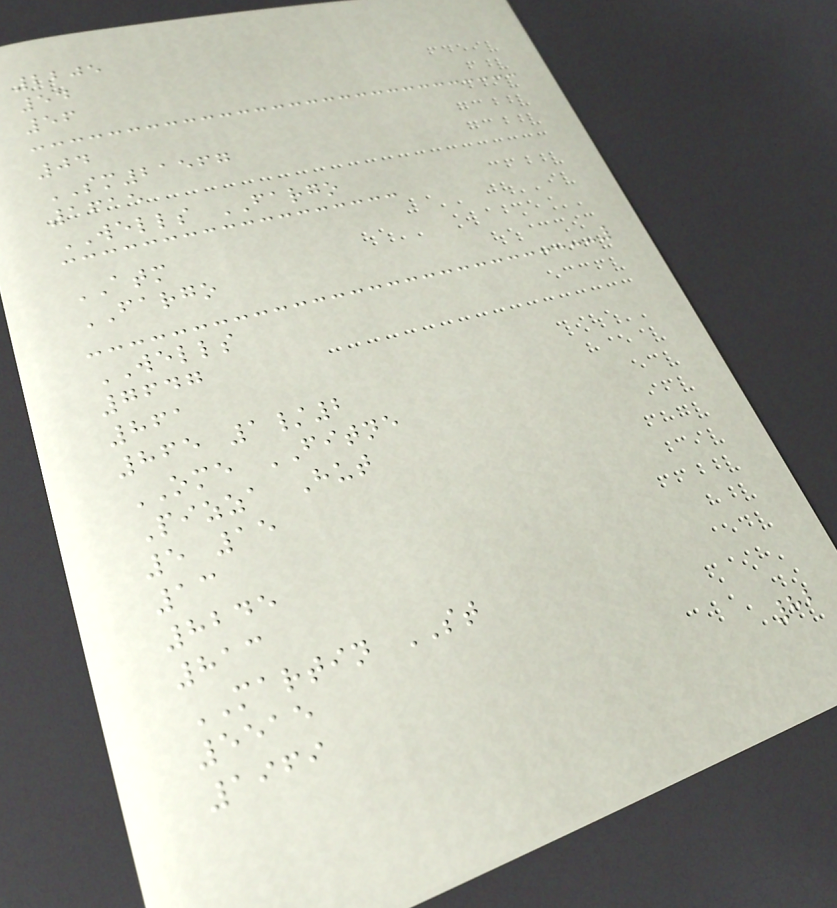2205
54
56
04
SM21567
1615
WELLS FARGO
ATM
FARGO
WELLS
7647
861
865 1/2
OME FITNE
Pizza Hut
5 15
13
8245
813
MARTIN ST
5515
1969
82
